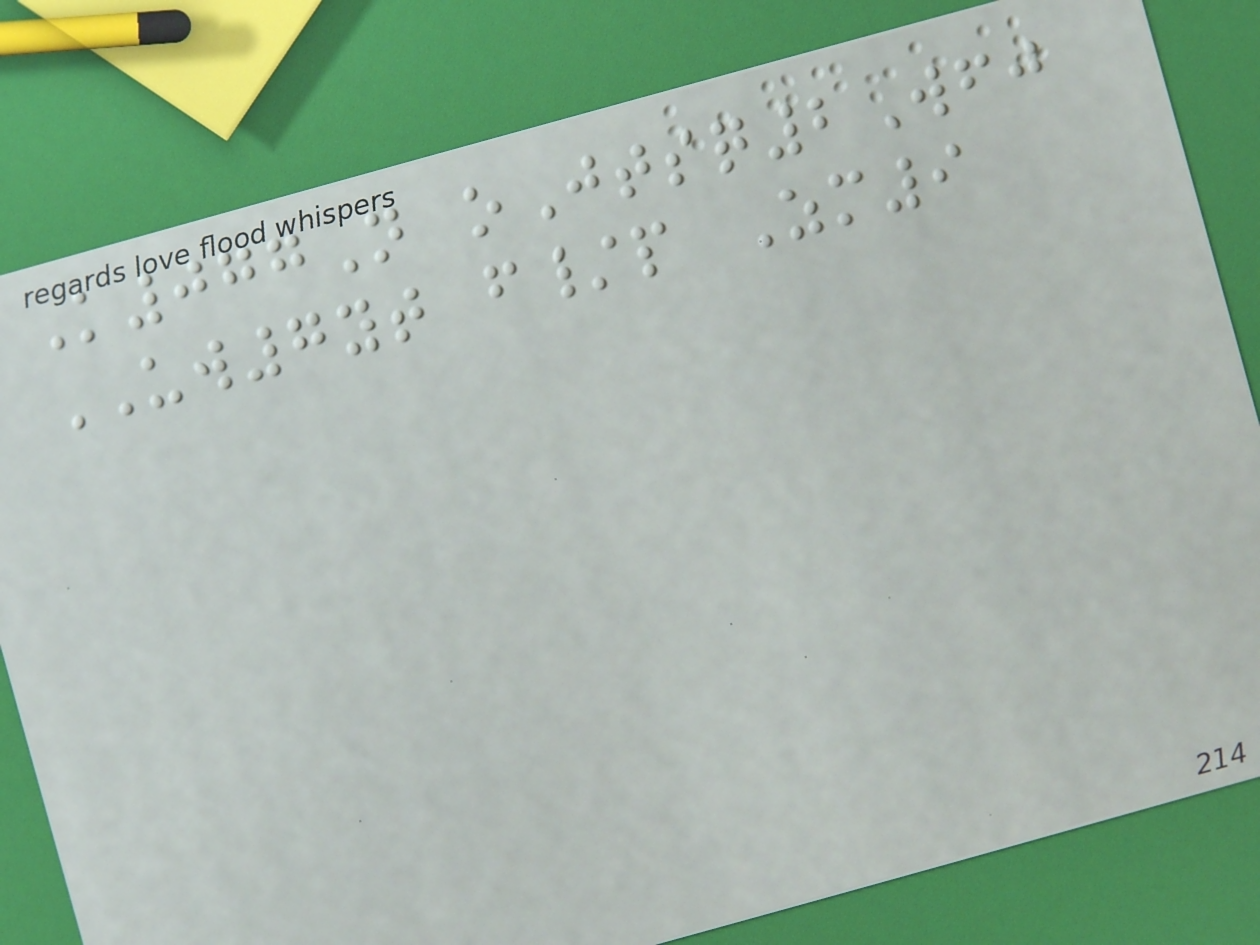K077N oJtsq2Wfj
UW7yt f/p Zm9
